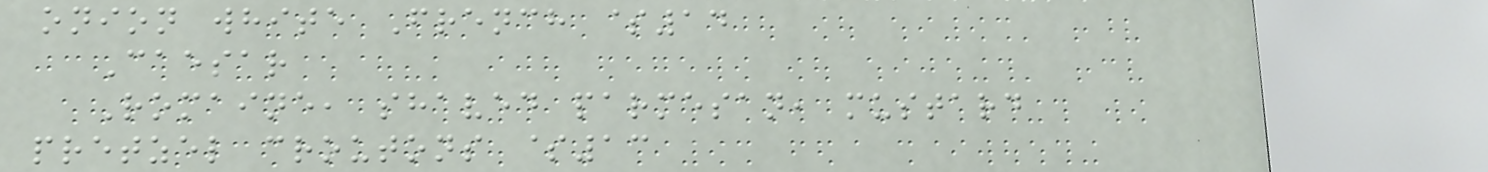onion white French $14
Caesar
Romaine, shaved parmesan, mustard
pretzel croutons $13
